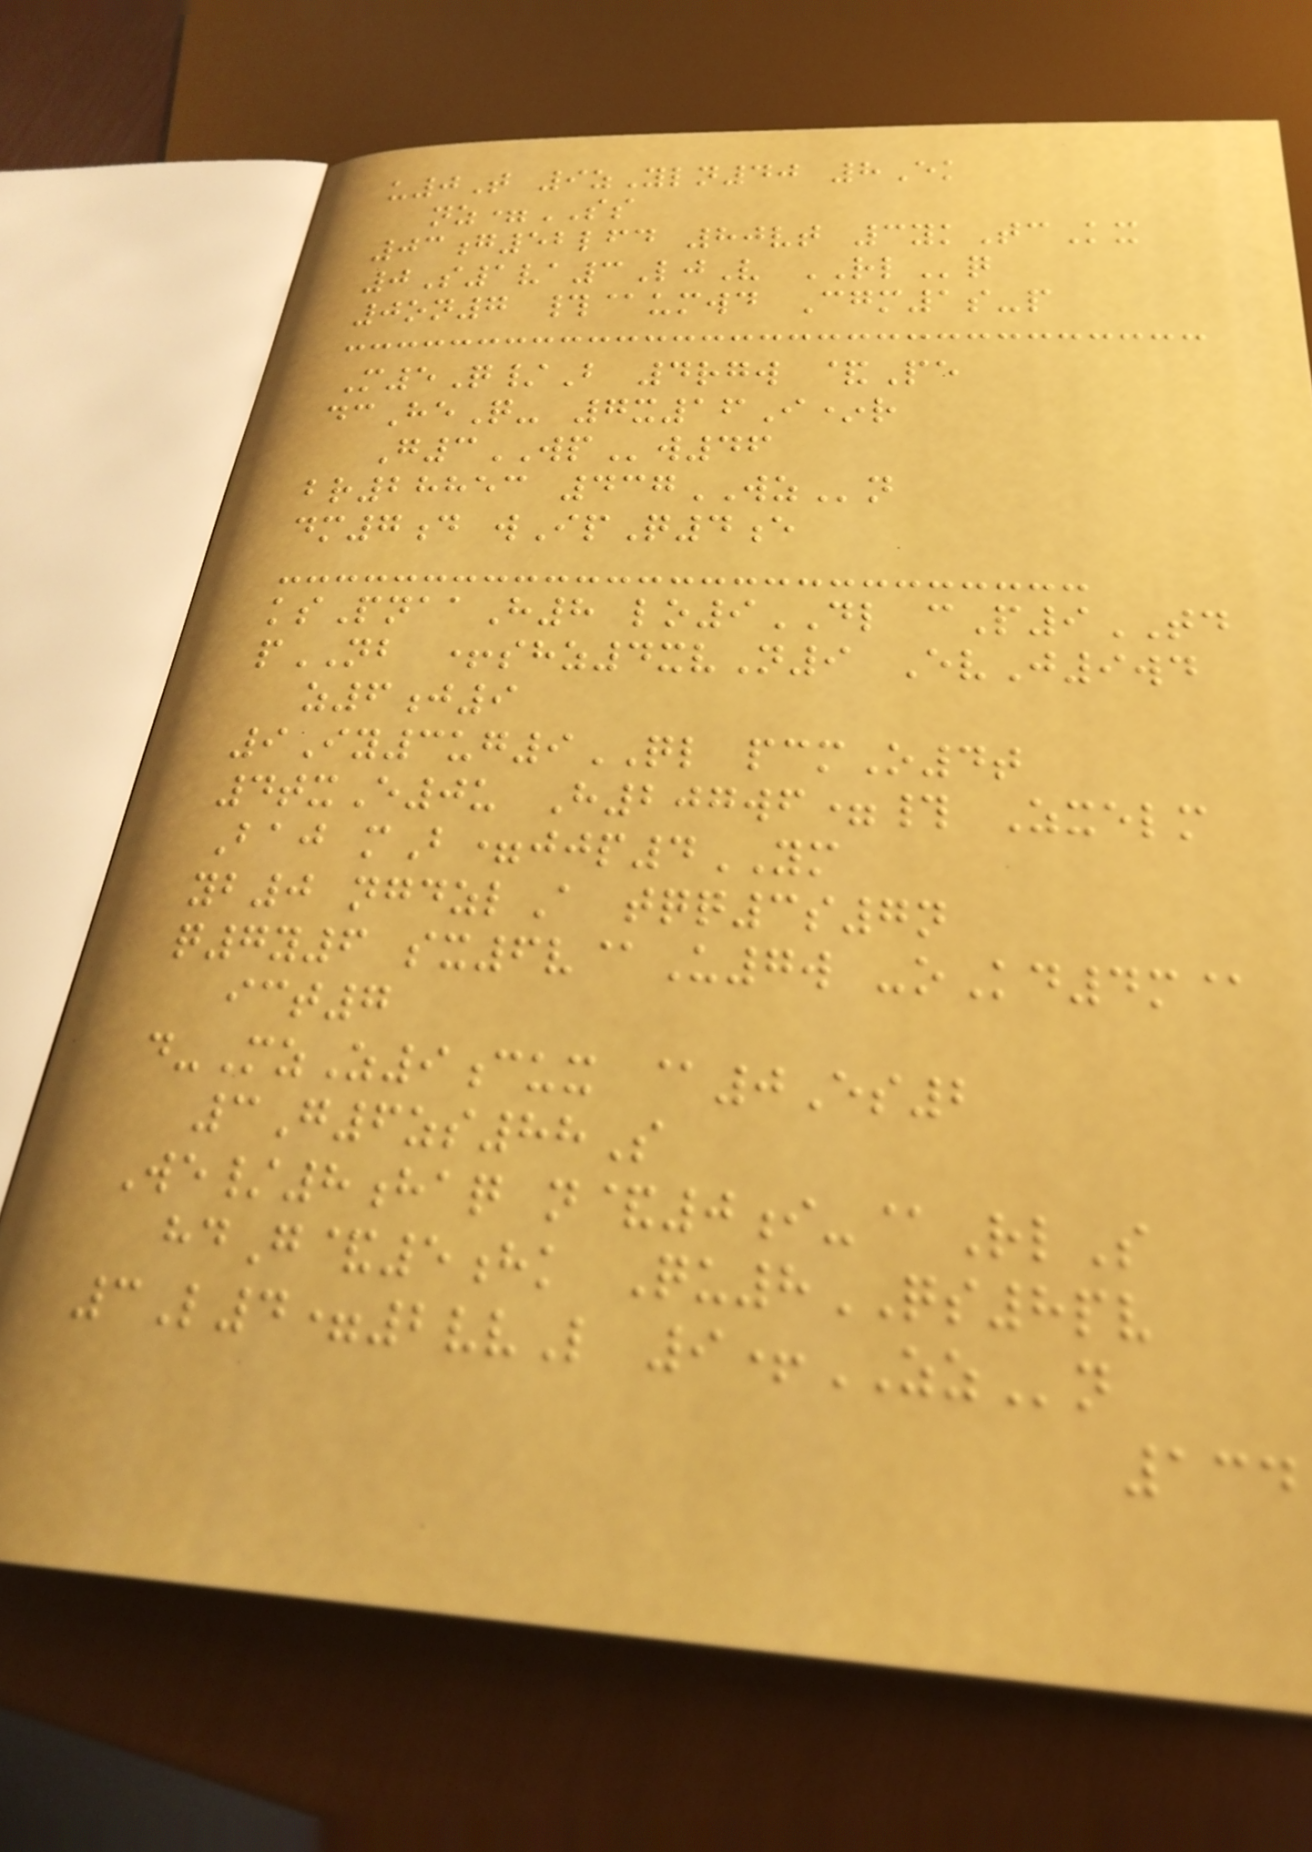u0T 9zYln40 8Ek
nz=SS
03g52lfd 80vt 3ykTcKx
0S1va3LjV RLq
0on7 #@umwd Cgm1s-p
M5Q/B 4rgw &Pe
dcHeQ- 7x16I*r
G3WPw46
br28853 437WZn
dm7d wIpQ4e
ksPnaaH8 lo9DL cP9TD
pNB +shz4xvN9 EvJ9wd
z6j9
9Iy3ug9QL pcmO4t
4txE0u H207wf=# Zxelm
Baj mB=jjp4YM
yb0 ngdzlA tqq3s7n
q7y6 sx6v@U7w -oKd4m@
ict7
d-MzZ9cux @0Es2
3G6zs88S
We/8haq n&0i-@RlS
hdG&5hk Qu8QS8pv
3L4=2vvL 9+ZZn
134
